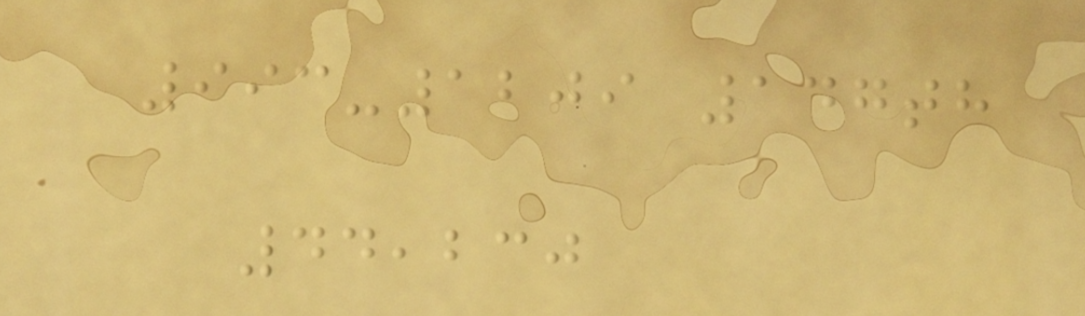993-1209 147th
44,230
